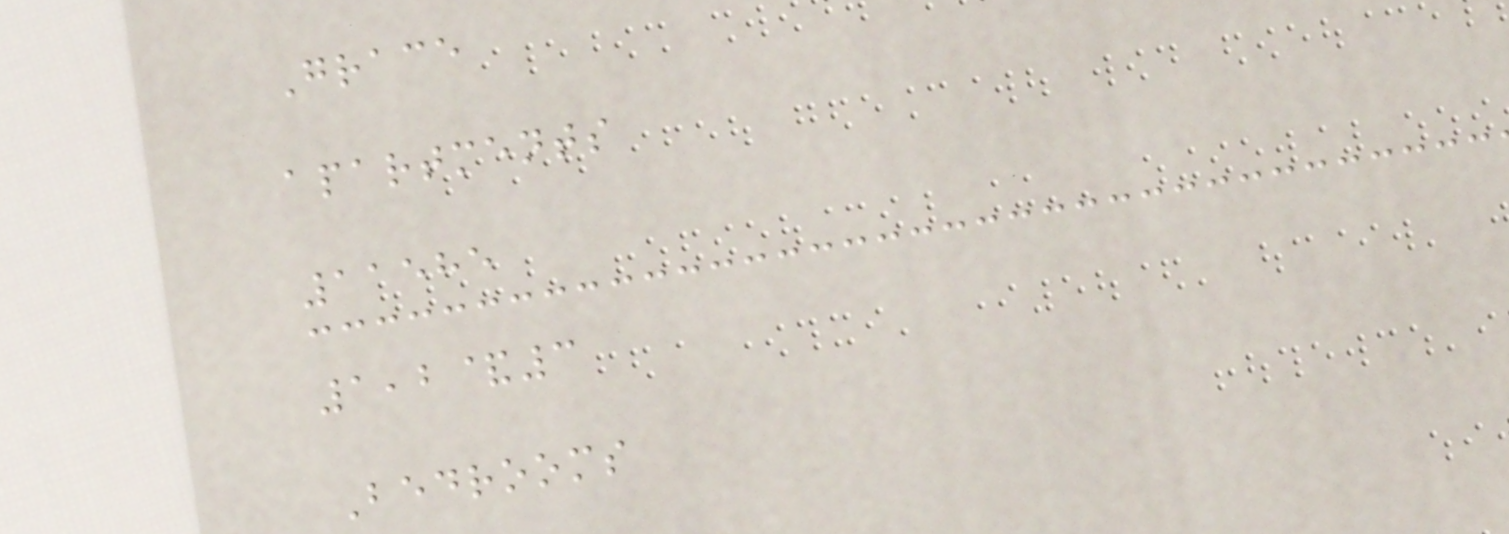Grace
apartments
11585
1,2&3
Bedrooms
